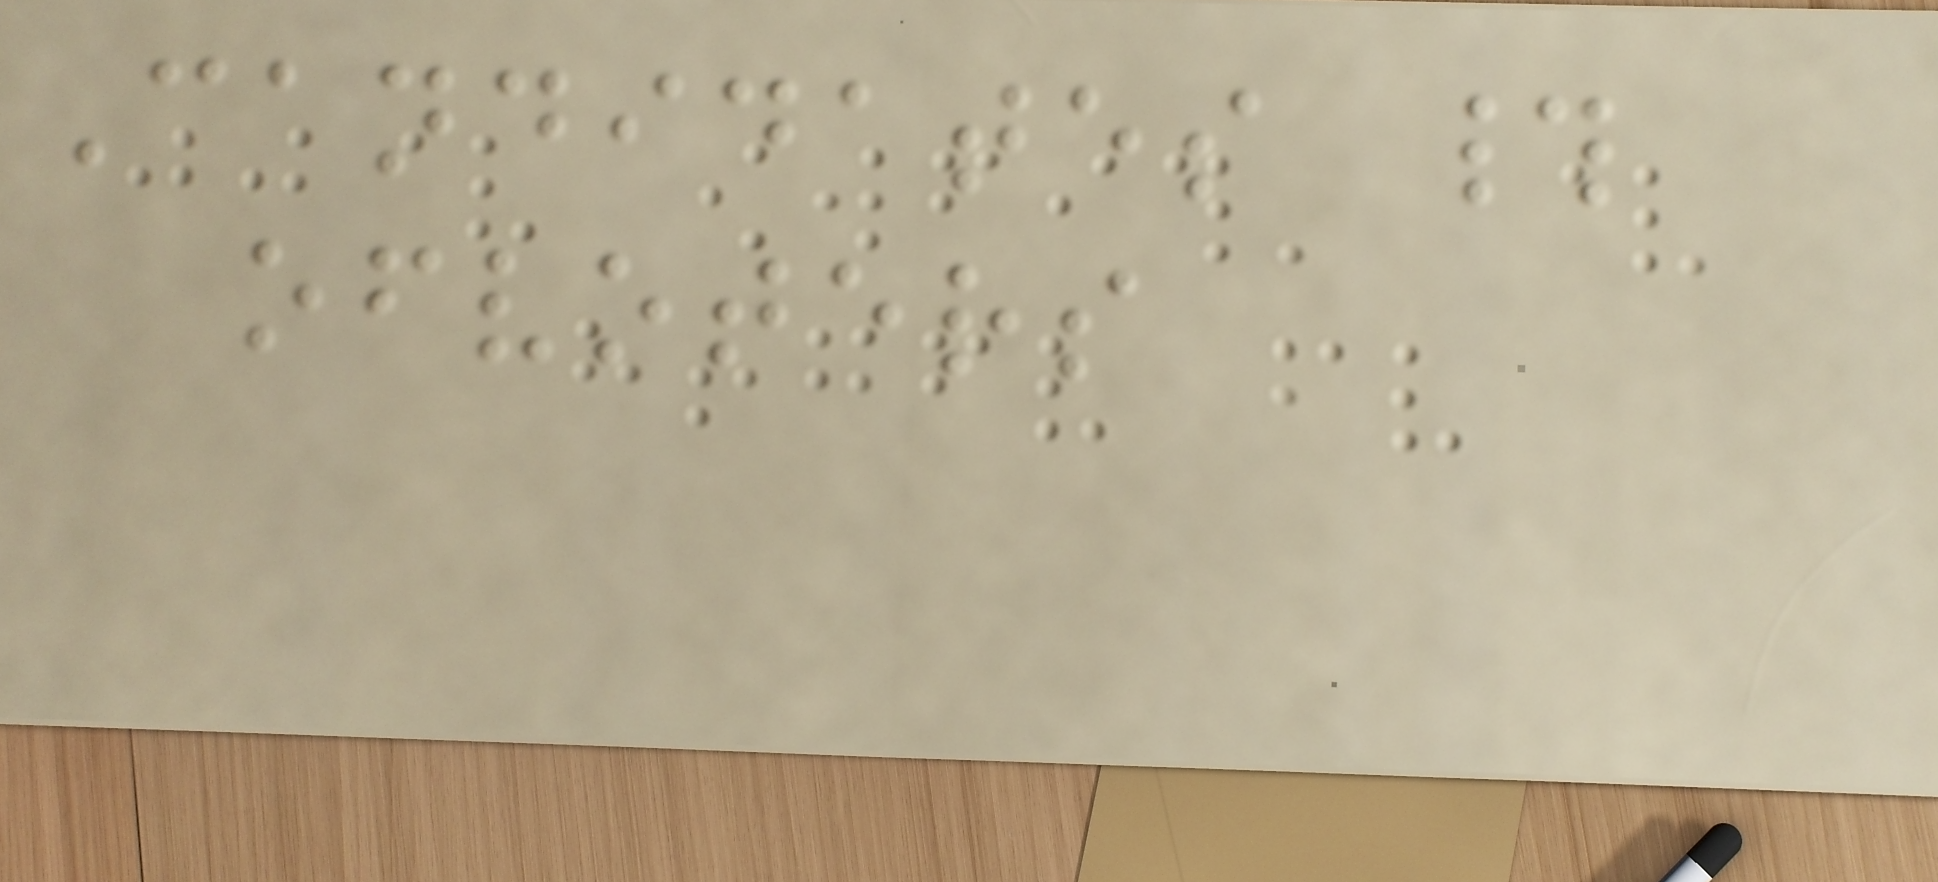Candidates #
ofvoters
